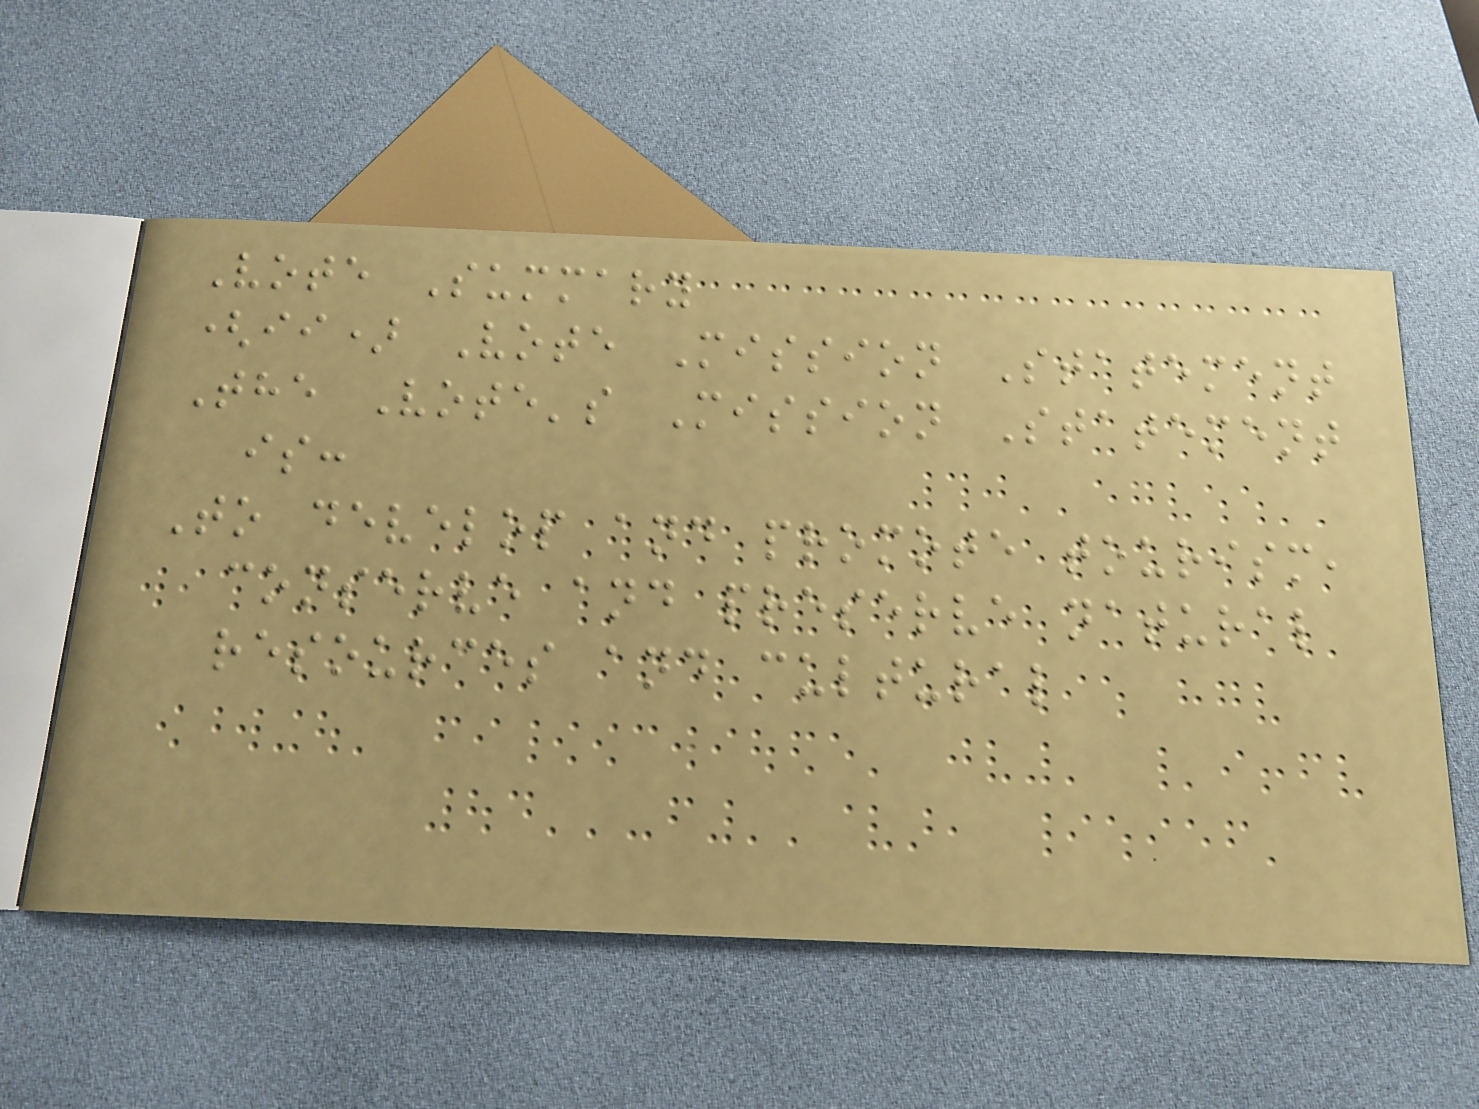Vote Summary
(ii) Vote Mission Statement
The Vote's Mission Statement
is:
To develop and promote tourism,
conserve and preserve natural
resources and cultural
